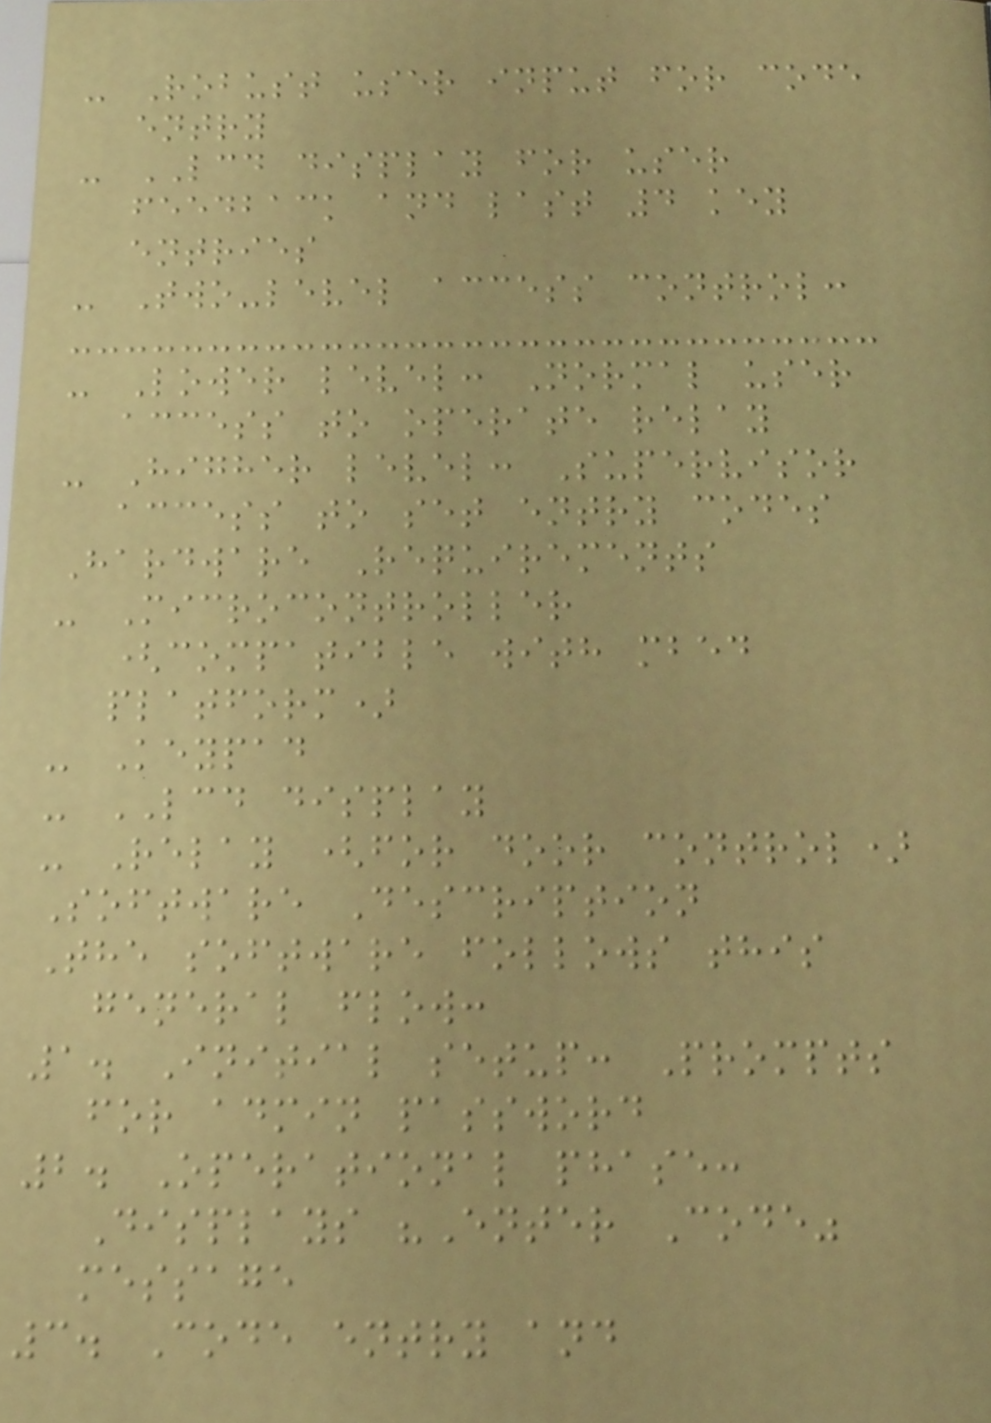- Robust user input for code
entry
- LCD display for user
feedback and last 4 key
entries
- Two-level access control:
- Lower level: Normal user
access to operate relay
- Higher level: Supervisor
access to set entry codes
Hardware Requirements
- Microcontroller
(compatible with mbed
platform)
- Keypad
- LCD display
- Relay (for door control)
Software Description
The software follows this
general flow:
1. Initial setup: Prompts
for admin password
2. Operational phase:
Displays "Enter Code"
message
3. Code entry and
